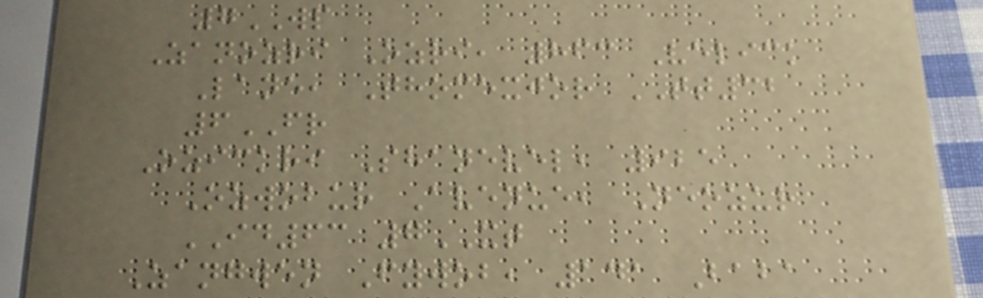7WP
Zanozri Ozri, 863 Velick
Lane, Thomexjor TT32
6FR
Ozickri Shanevel, 925
Ozwobur Avenue, Neozur
ID63 7XT
Zangwen Fywob, 141 Baba
